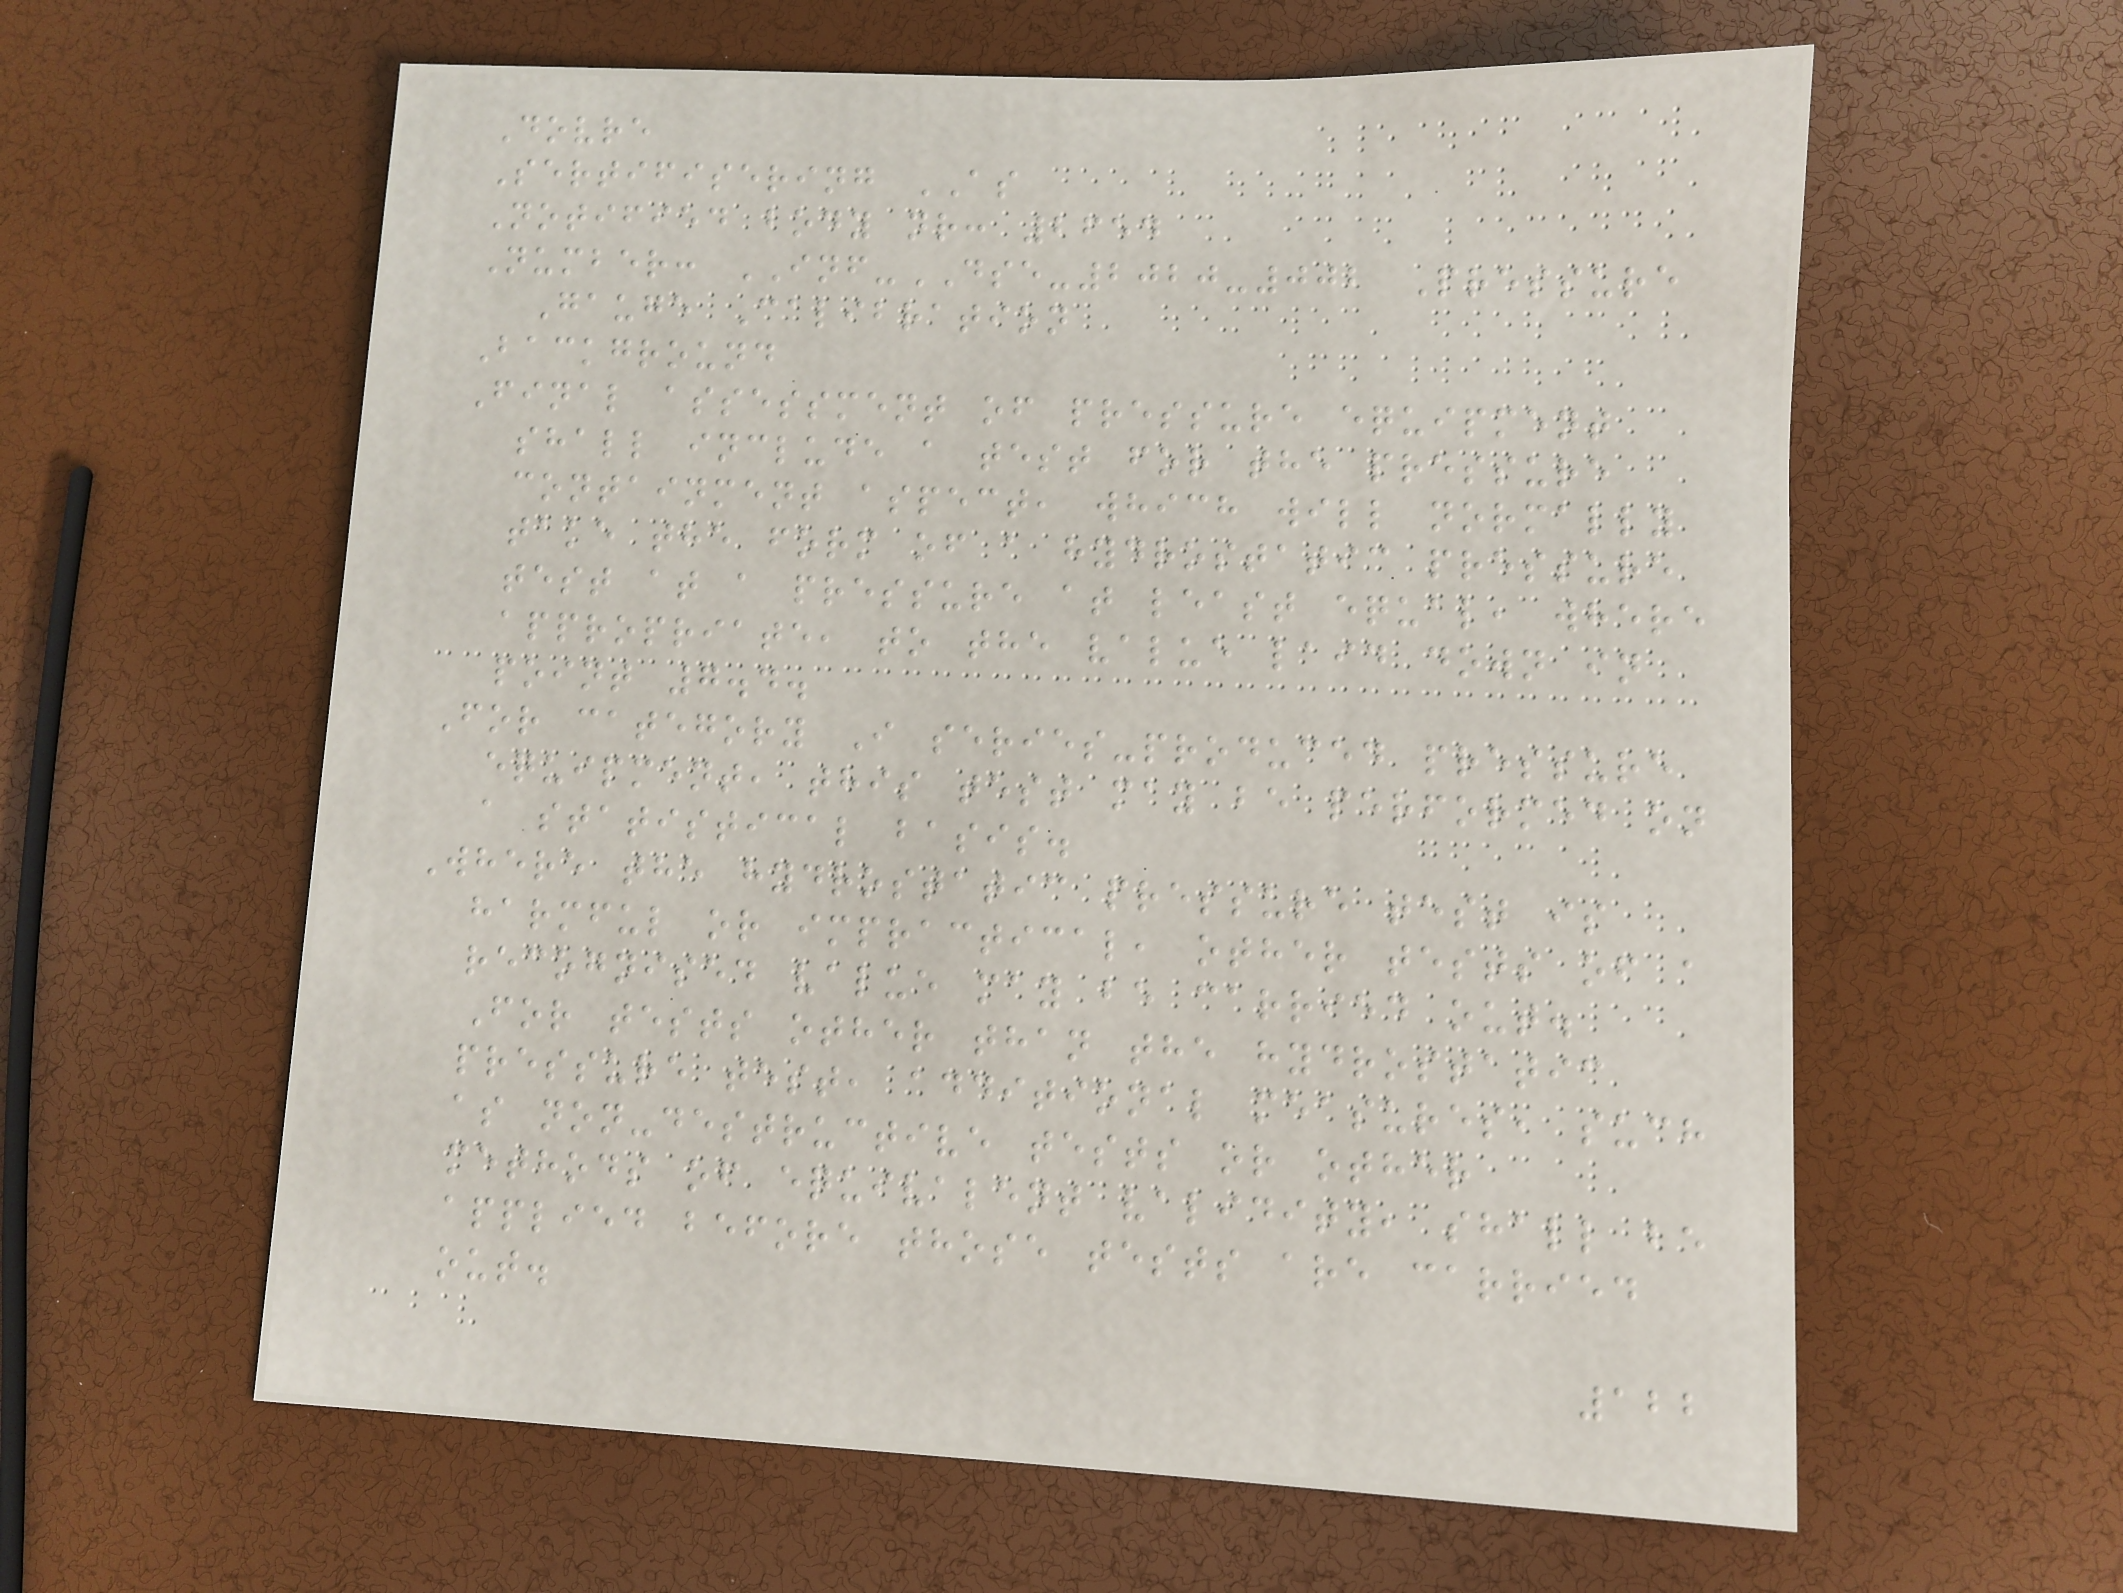Dovre
Sertifisering AS
Notified body nr: 2654
Number: INF-DSE-2020-002 Pressure
Gauge Calibration
Background
Final assessment of pressure equipment
shall include a test for the pressure
containment aspect, which will normally
take the form of a hydrostatic pressure
test at a pressure at least equal, where
appropriate, to the value laid down in
point 7.4.
For category I series-produced pressure
equipment, this test may be performed on
a statistical basis.
Where the hydrostatic pressure test is
harmful or impractical, other tests of a
recognised value may be carried out.
For tests other than the hydrostatic
pressure test, additional measures, such
as non-destructive tests or other
methods of equivalent validity, shall be
applied before those tests are carried
out.
122
